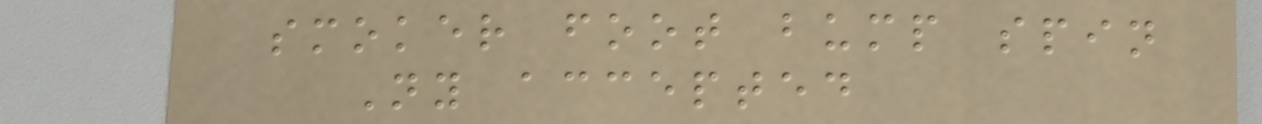smoker foot bump spin
Ny accepted
